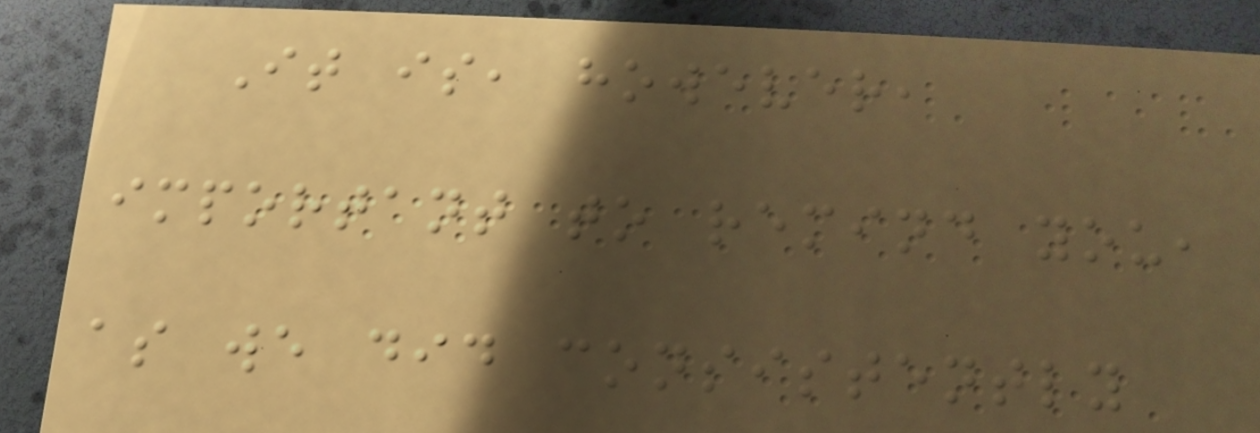It is, however,
important to remind you,
as we did consistently
